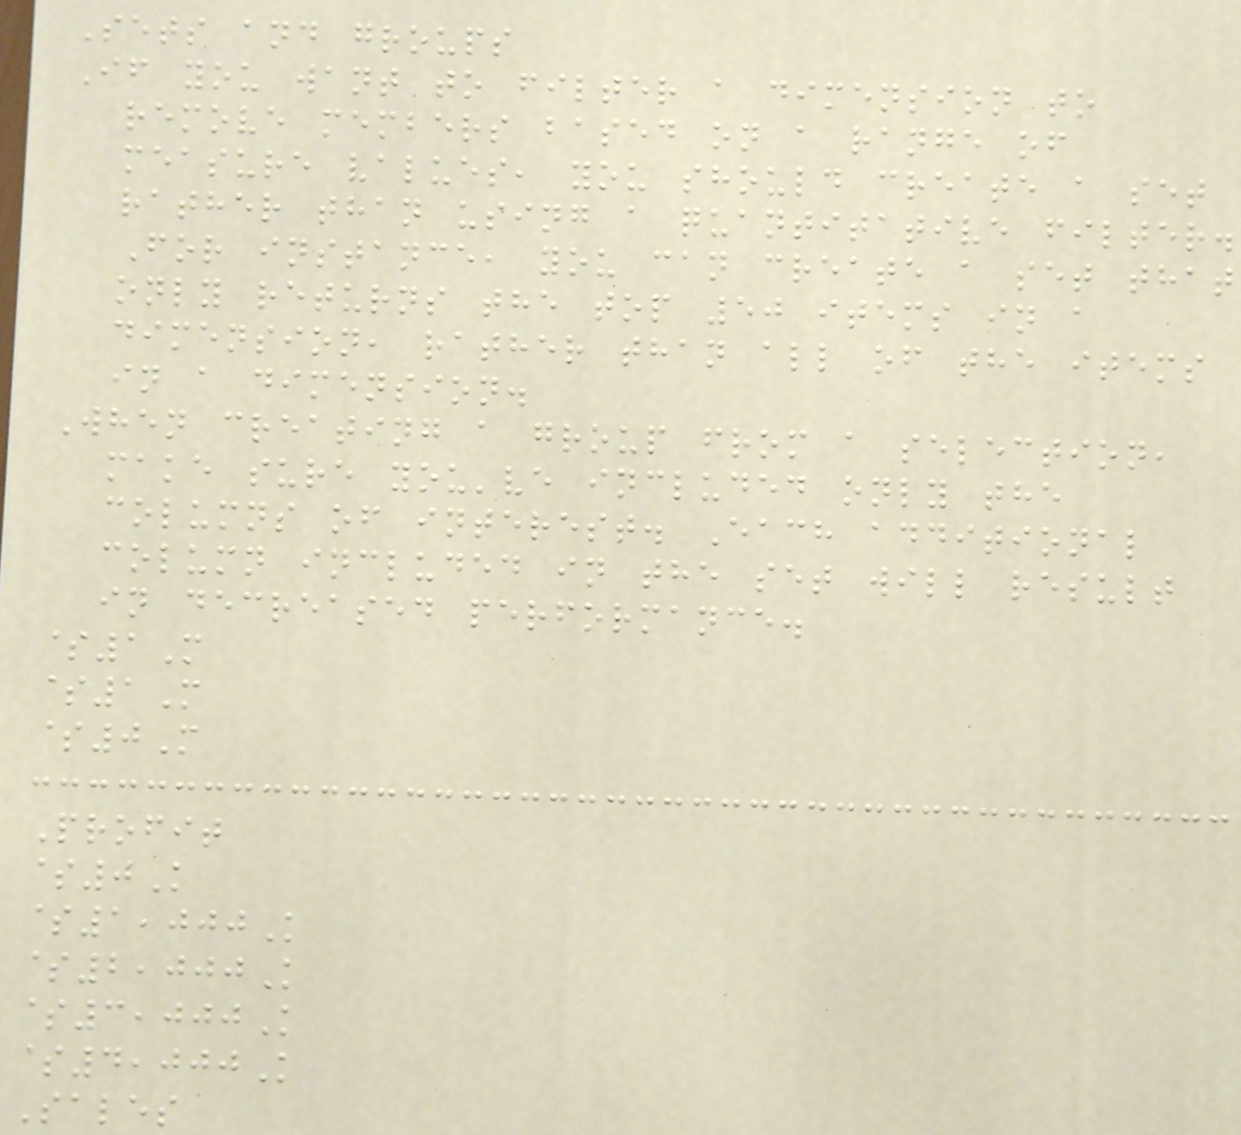Sets and groups
If you want to filter a dimension to
remove members based on a range of
measure values, you should create a set
rather than using a quantitative filter.
For instance, you can create a set that
only returns the top 50 items in a
dimension, rather than all of the items
in a dimension.
When creating a group from a selection,
make sure you've included only the
columns of interest. Each additional
column included in the set will result
in decreased performance.
$1M
$1M
$0M
Profit
$0K
$1,000K
$2,000K
$3,000K
$4,000K
Sales
